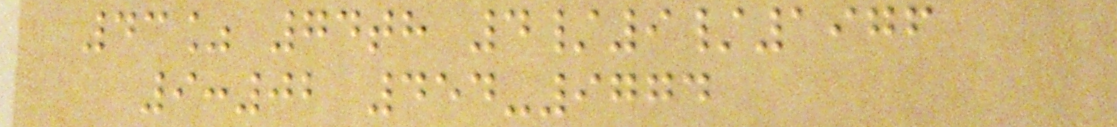43% 74th 4/9/1976
9:02 454-9774
